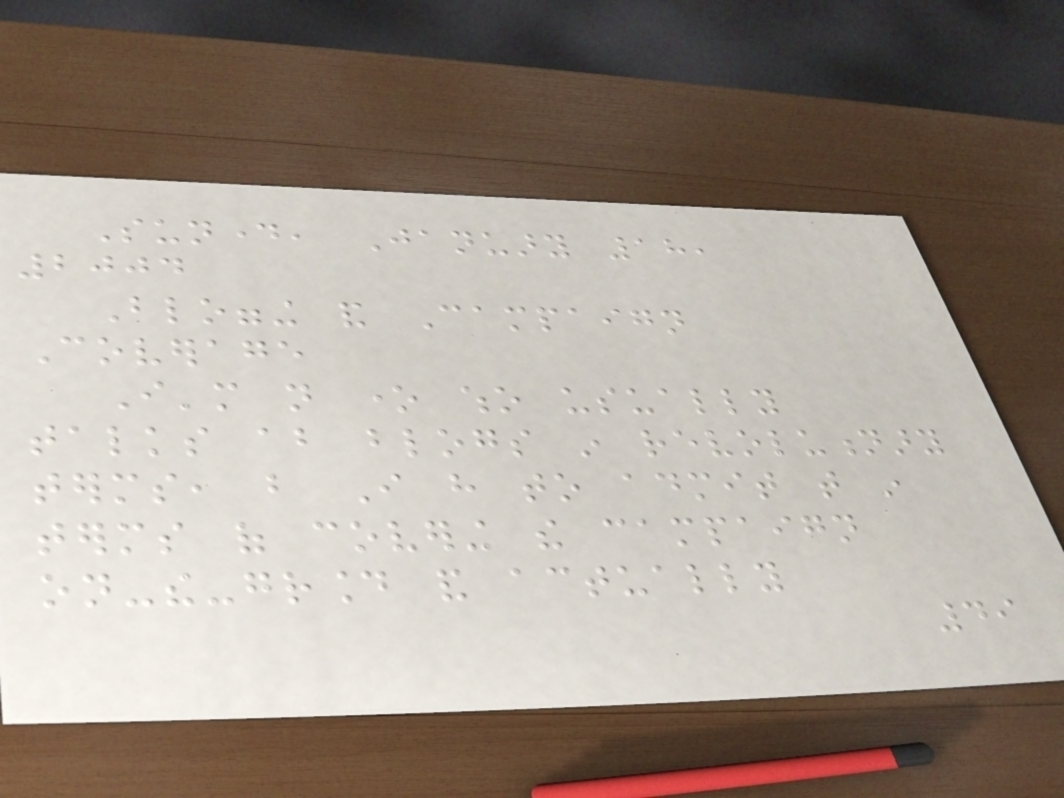Sunday, January 18,
2004
Blogging and Campaign
Coverage
I'm not one who usually
talks about blogs in revolutionary
terms, but I have to admit that in
terms of covering the campaign
on-the-ground and actually
49
